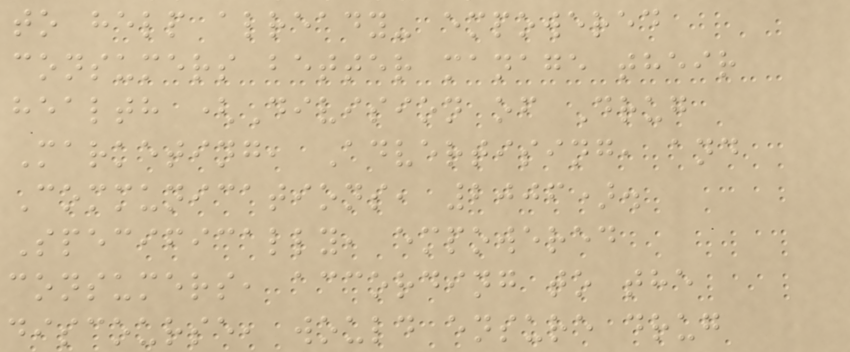to help already- empowered
consumers better manage their
health (Division of Drug
Marketing, Advertising, and
Communications, 2006).
Specifically, empowered
consumers, according to the
discourse, would ensure drug
